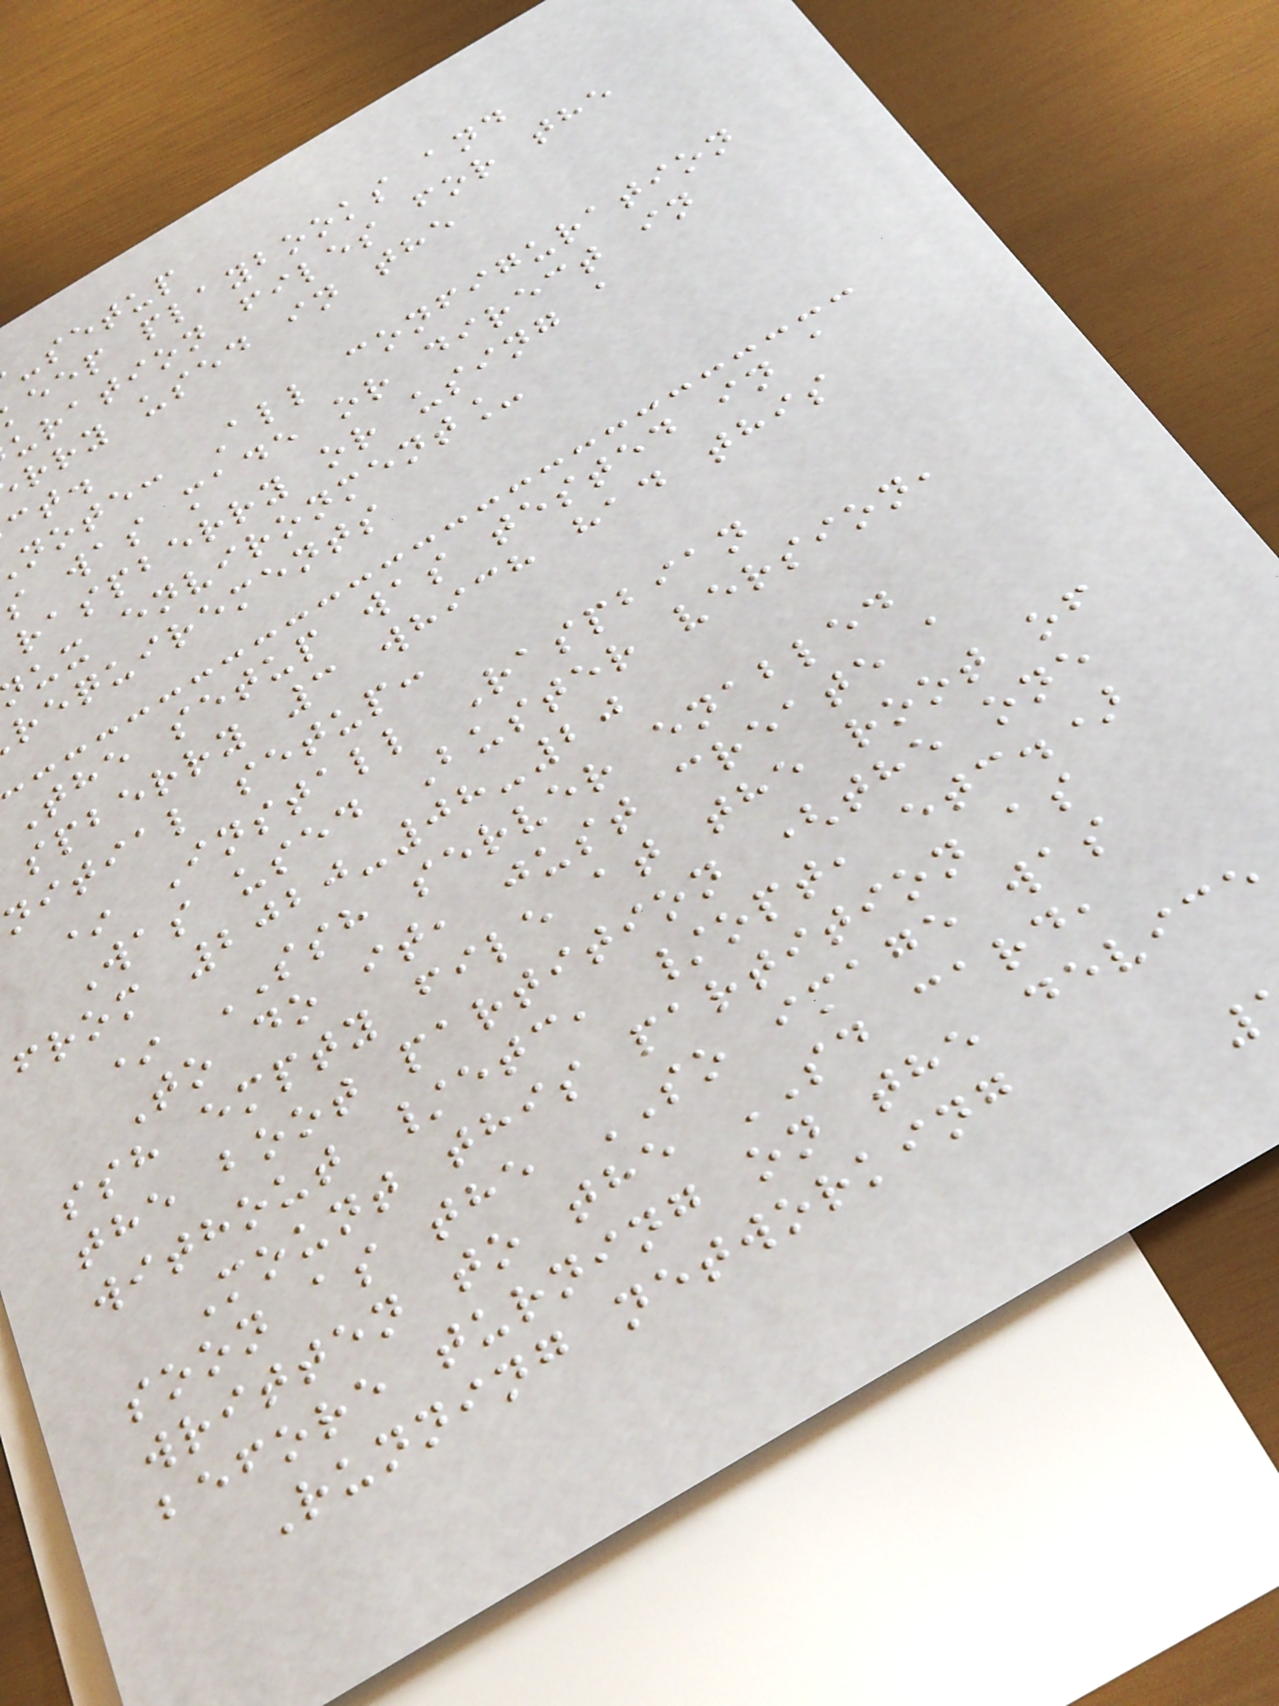-setup
eep playbooks and
uration files for the
rry used in the
note: All configuration
s was made or direct in
raspberry or using a
ux environment_
requirements
The setup was tested in a
spberry 3 which had this
nitial setup:
* Install Raspbian
Was used Buster version,
from 2020-08-20
* SSH server enabled
To do it, just create a
ssh empty file at the root of
the boot partition (the one
without /etc, /opt, etc.)
Mount this partition as
soon as the SO image was
written to the SD card,
before turning on the device
Running networking
